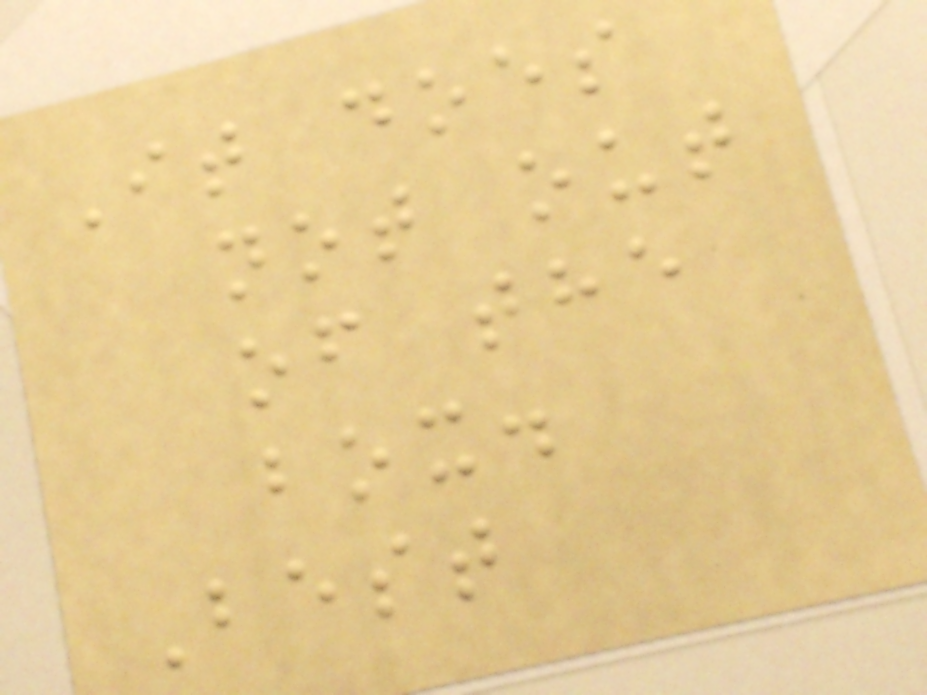It does
not out
of the
box.
Best
